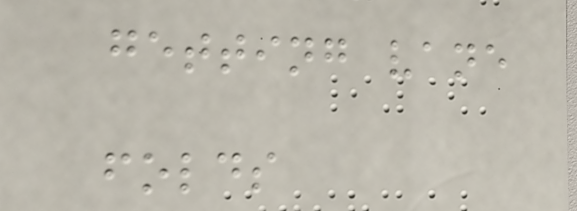getting vane
folds
